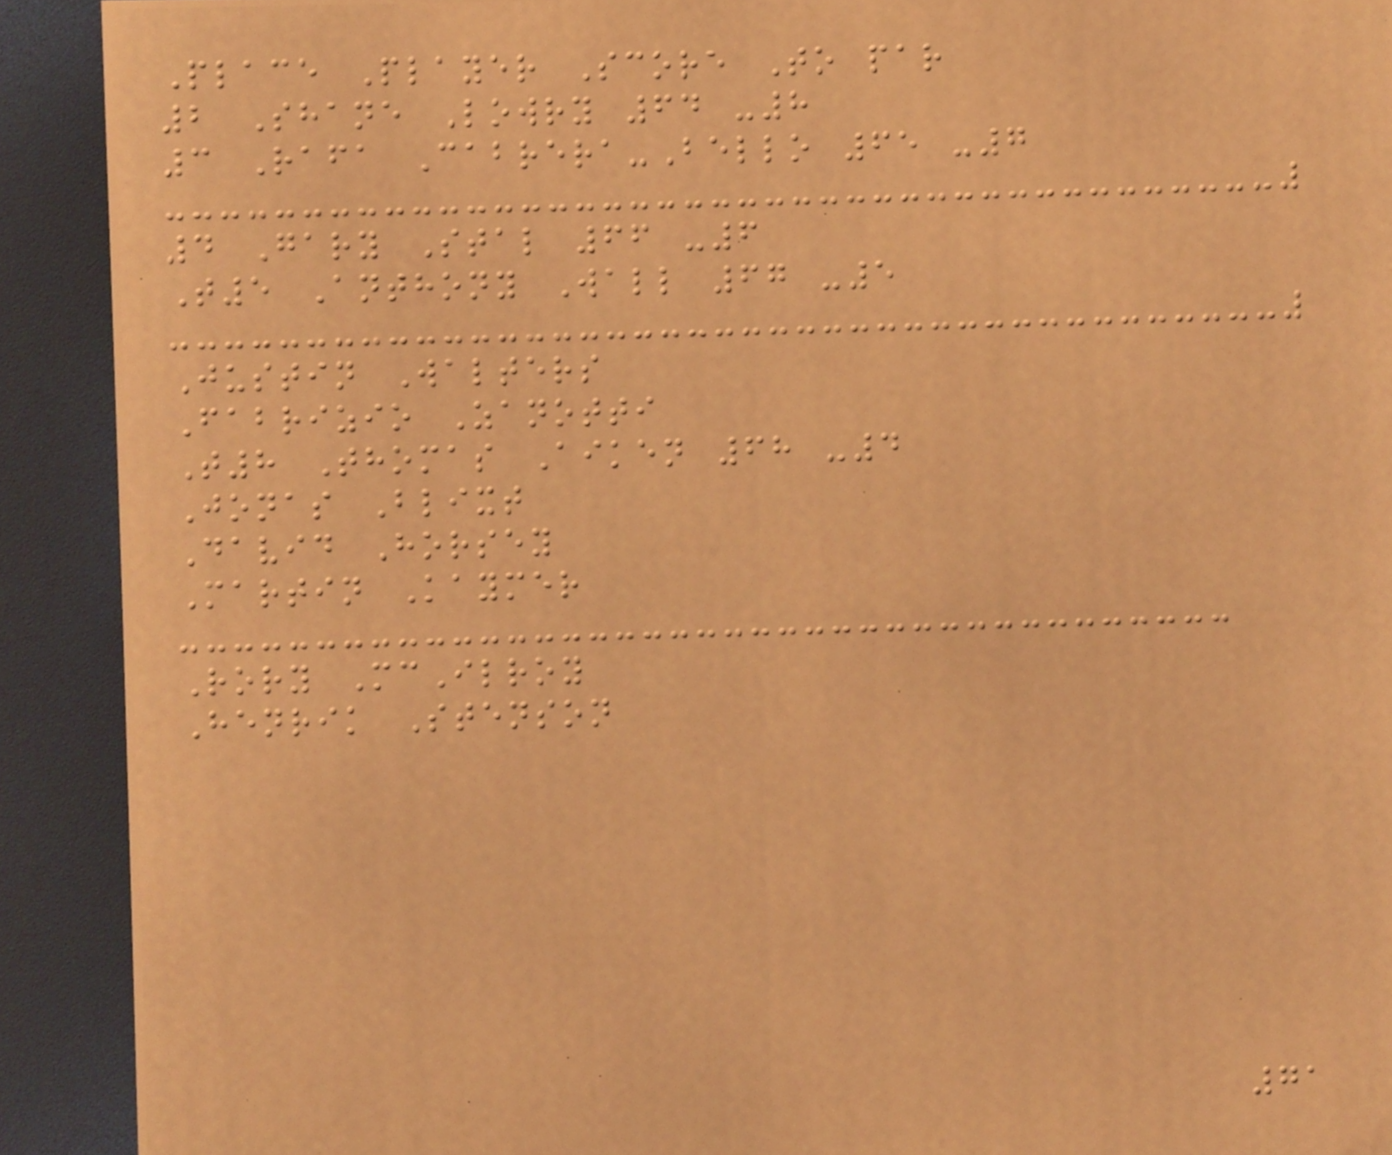Place Player Score To par
2 Shane Lowry 64 -8
3 Rafa Cabrera-Bello 65 -7
4 Gary Stal 66 -6
T5 Anthony Wall 67 -5
Justin Walters
Fabrizio Zanotti
T8 Thomas Aiken 68 -4
Jonas Blixt
David Horsey
Martin Kaymer
Rory McIlroy
Henrik Stenson
71
